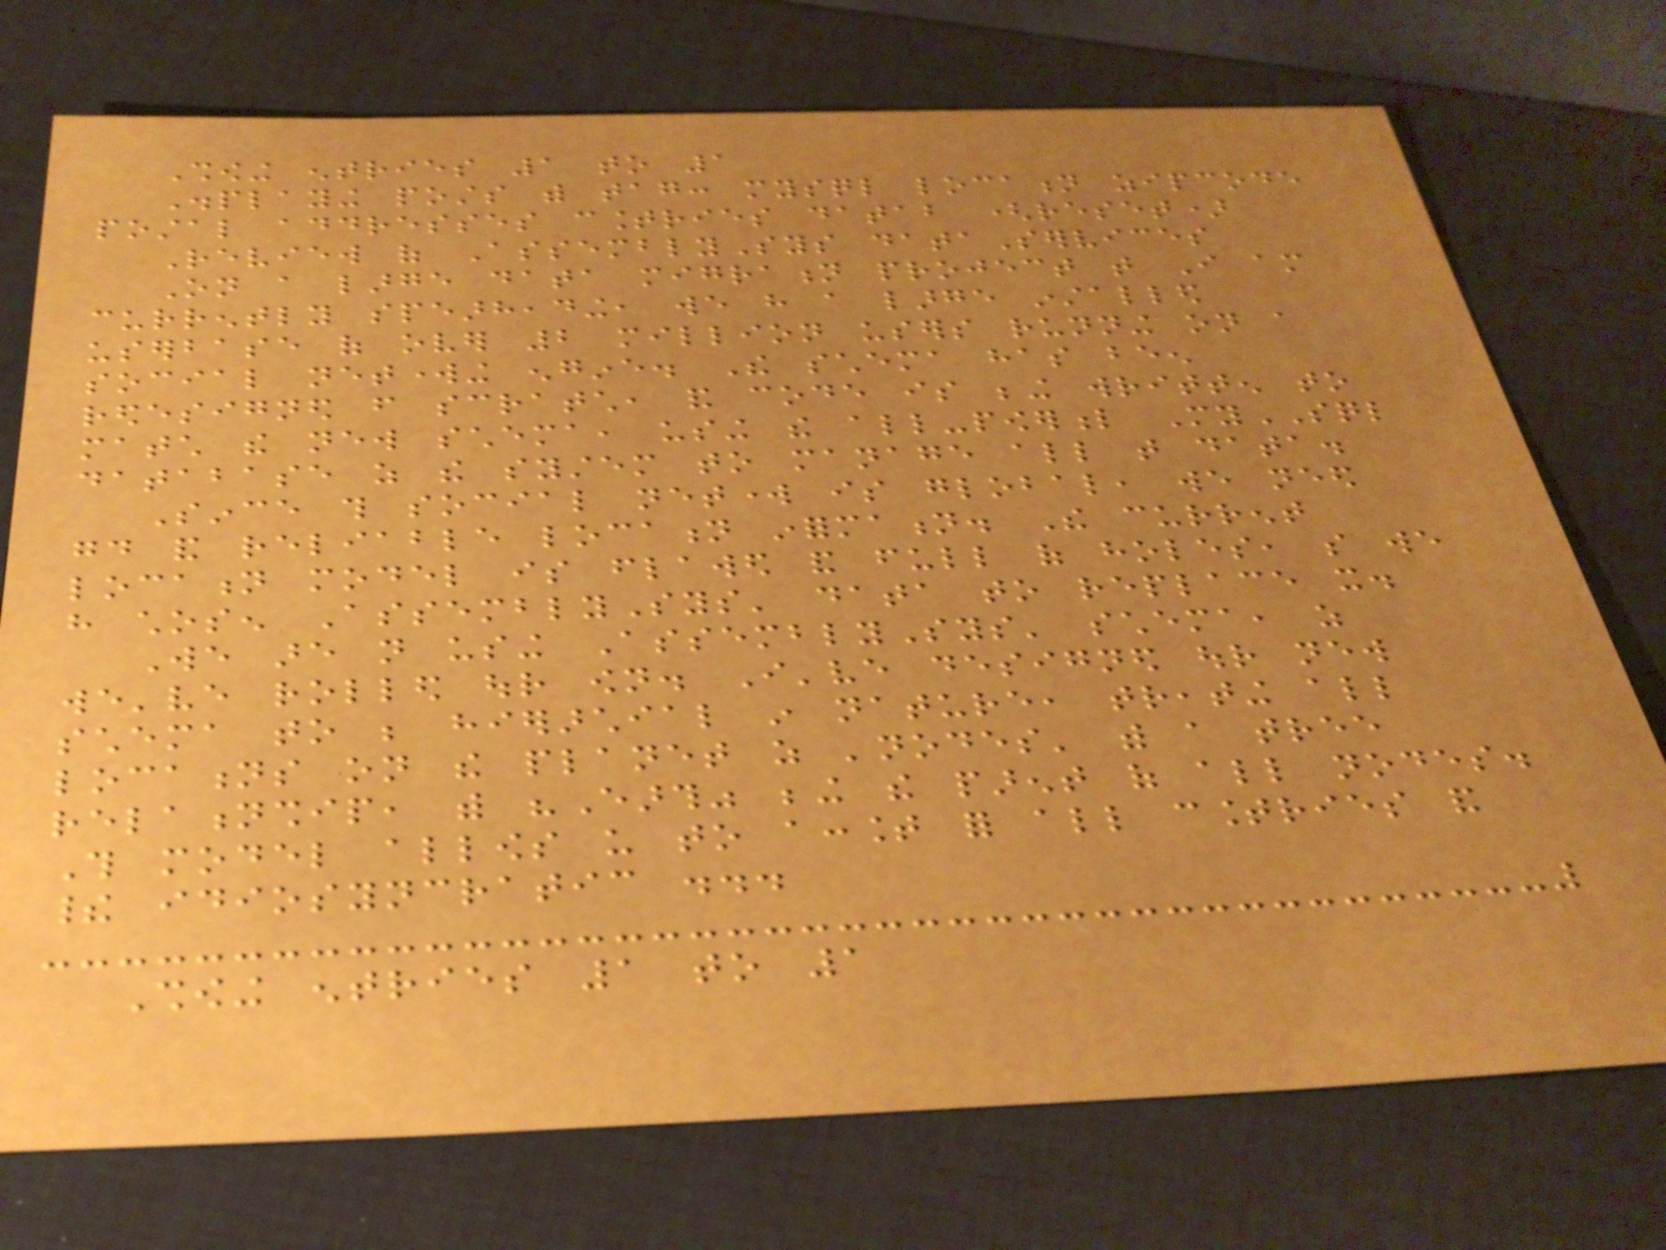Showing entries 1 to 1
Displaying posts with tag: mysql location zipcode
postal addresses countries datab (reset)
Review of AssemblySys dataServices
On a large data migration project that I am
currently spearheading, we have a large installed
userbase of over 2 million users running on a
social networking engine. The schema has been
redesigned from scratch, and code is being written to
match the new schema, using the all-powerful MySQL
database as the system to manage all that data.
Since this social network is global, we need
good and reliable location information. The current
location model is flawed and full of holes, so we
have chosen AssemblySys' data to replace it.
We are not using AssemblySys' schema, as
we've rolled our own. I've designed our new
schema to be hierarchial in nature, treating all
locations on the planet as 'nodes' with a tree
relationship, with "Earth" being the parent of all nodes.
This model allows us to account for all countries and
their idiosyncratic ...
Showing entries 1 to 1
